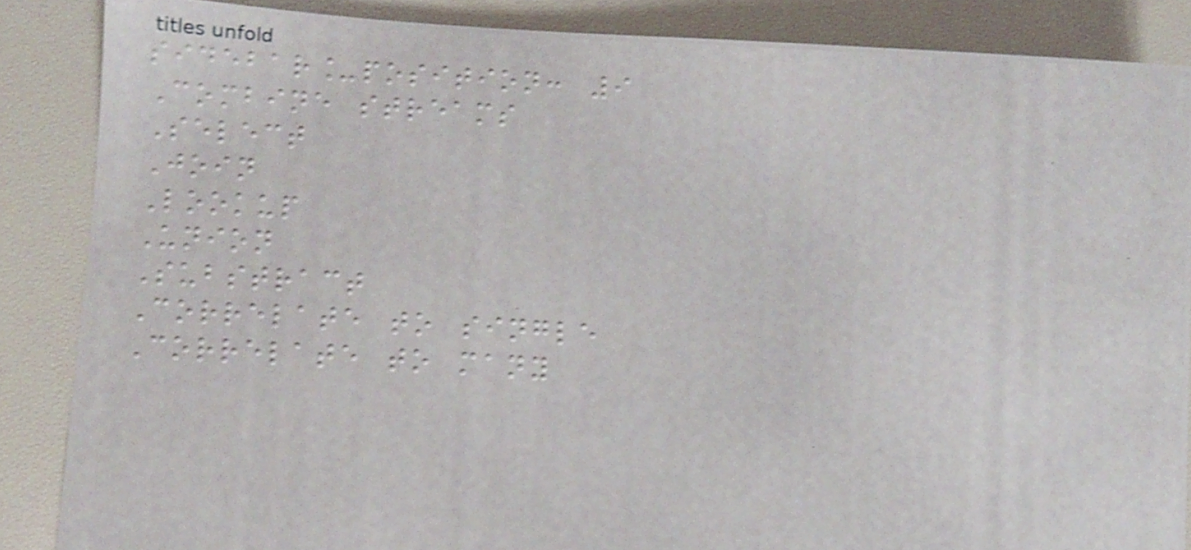sidebar_position: 9
Combine streams
Select
Join
Lookup
Union
Substract
Correlate to single
Correlate to many
